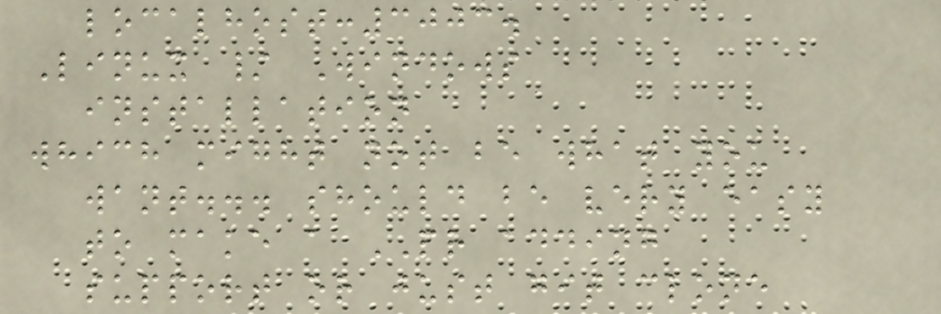localhost:3003.
Linux / Windows
installation
which might not be what you
want... should be very easy
to make a PR adding
support or just git clone
